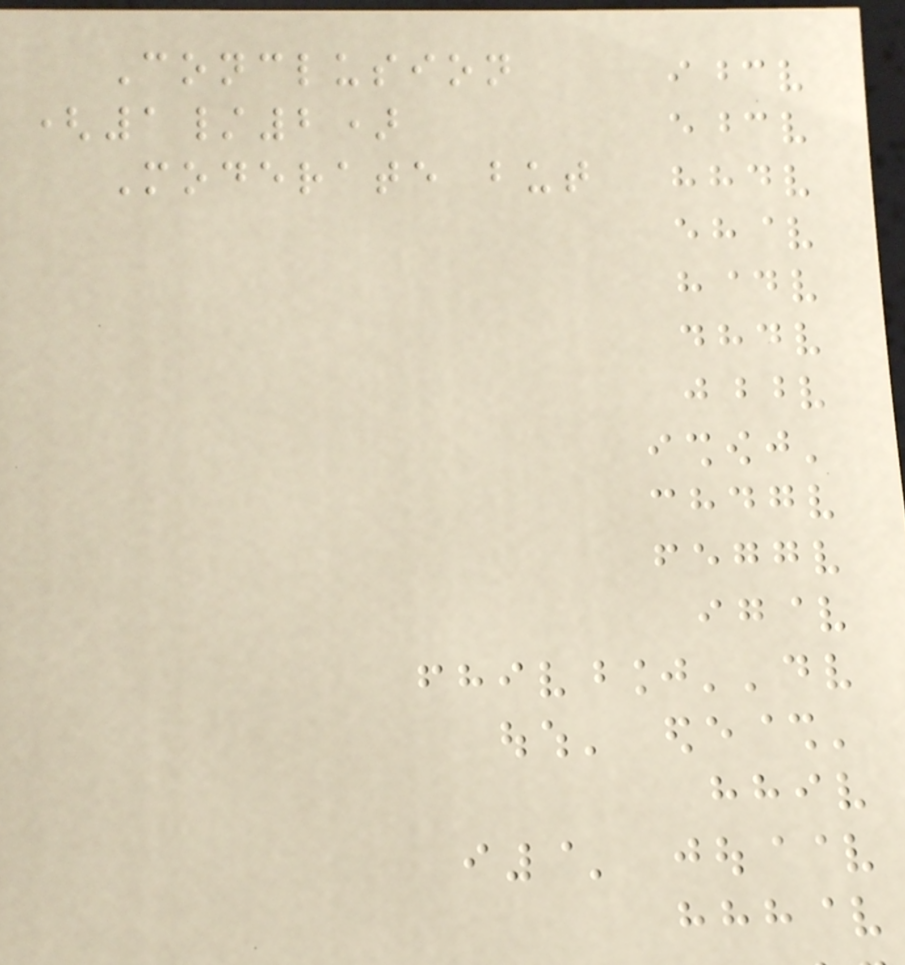Conclusion
(1/2)
Moderate but
